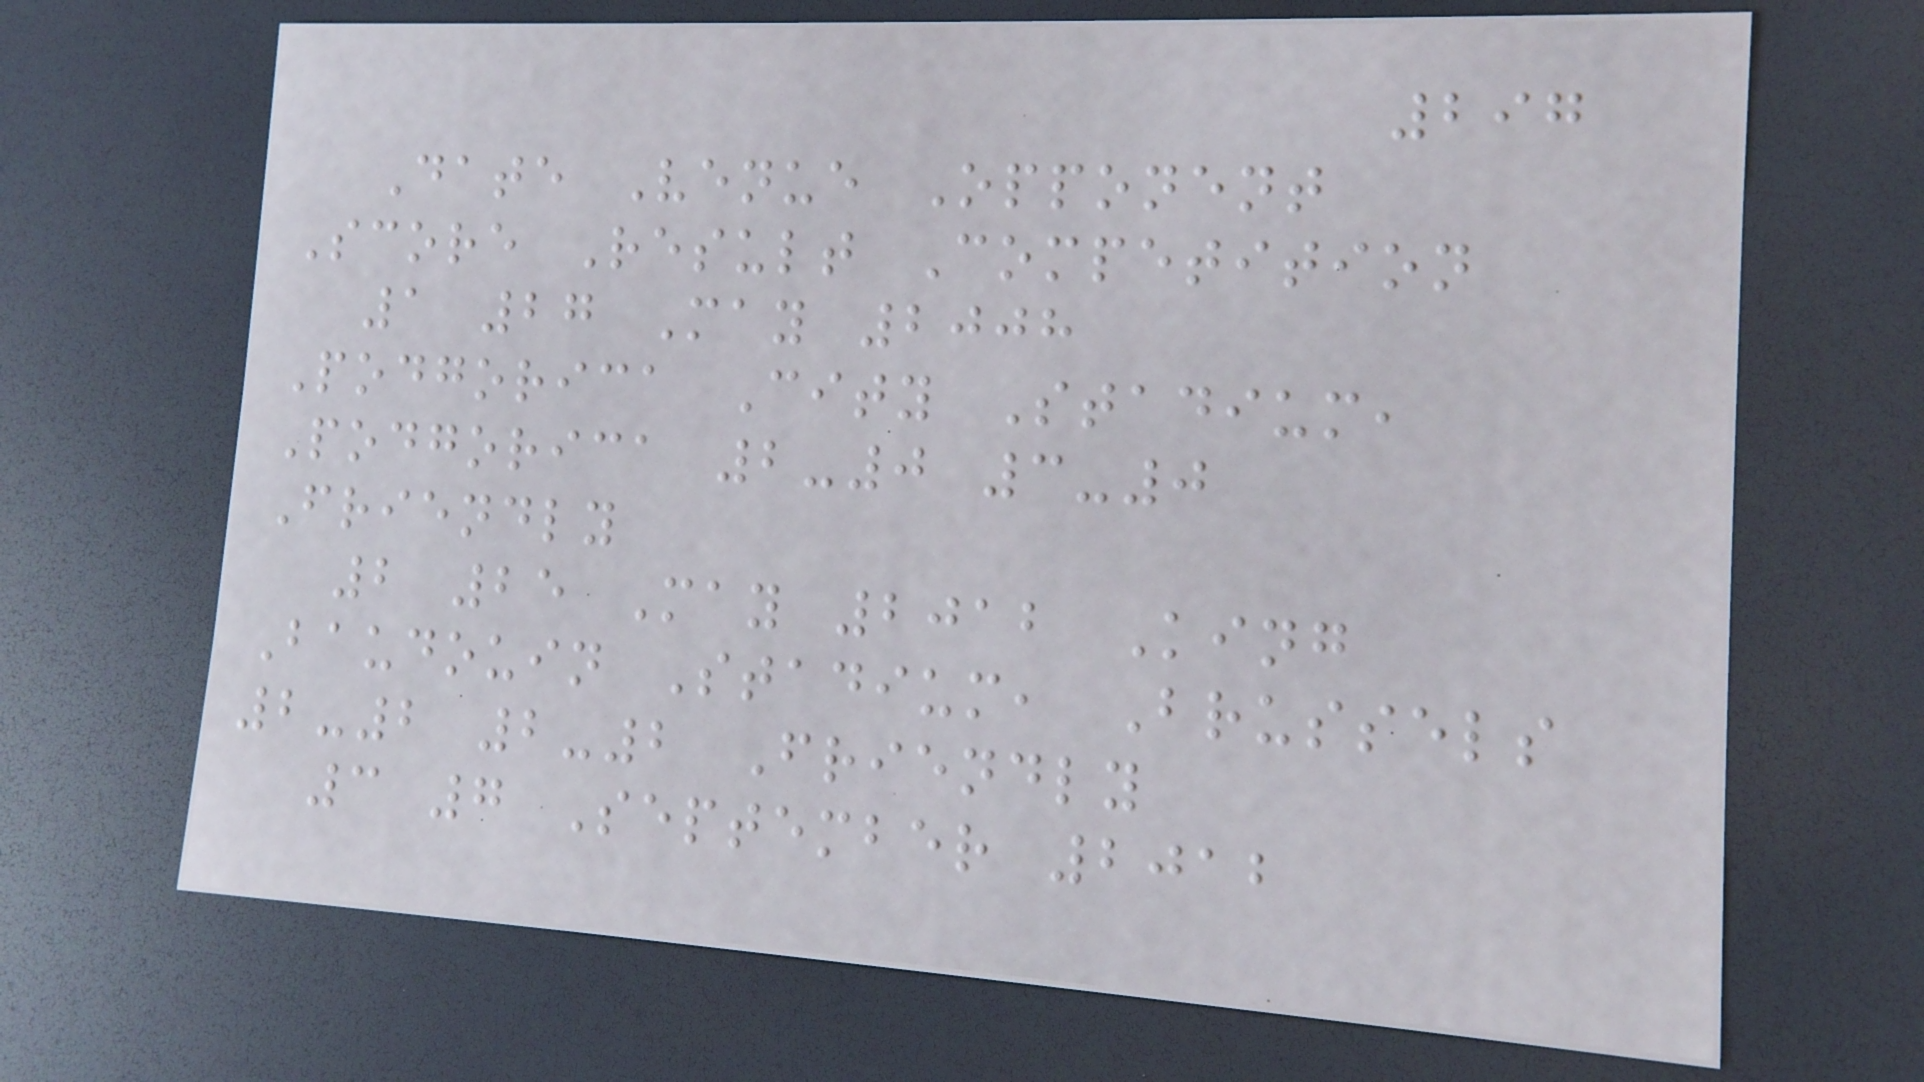297
Date Venue Opponent
Score Result Competition
1 27 May 2008
Podgorica City Stadium,
Podgorica 2-0 3-0
Friendly
2 25 May 2012 King
Baudouin Stadium, Brussels
2-2 2-2 Friendly
3 7 September 2012
